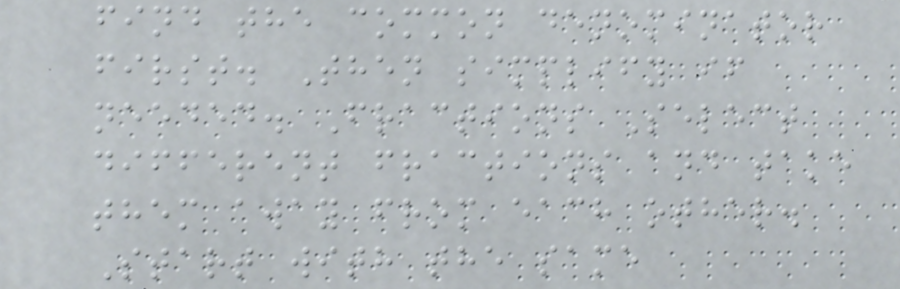find the common denominator
first. Then simplify if
needed. Fractions Select
different fractions and take
them away from each other.
Start with the same
